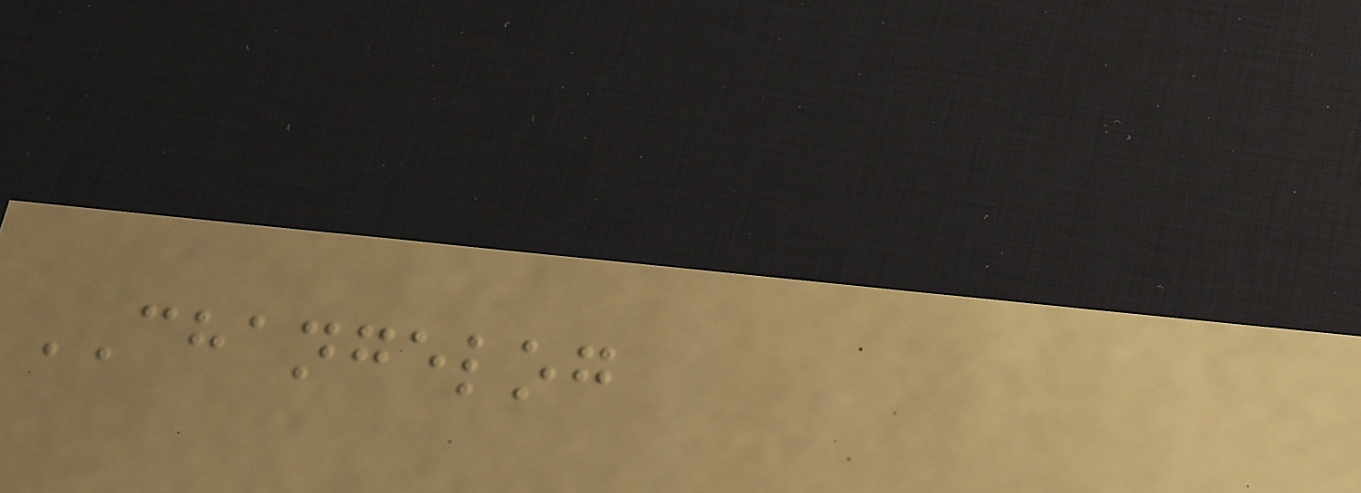CHANGELOG
